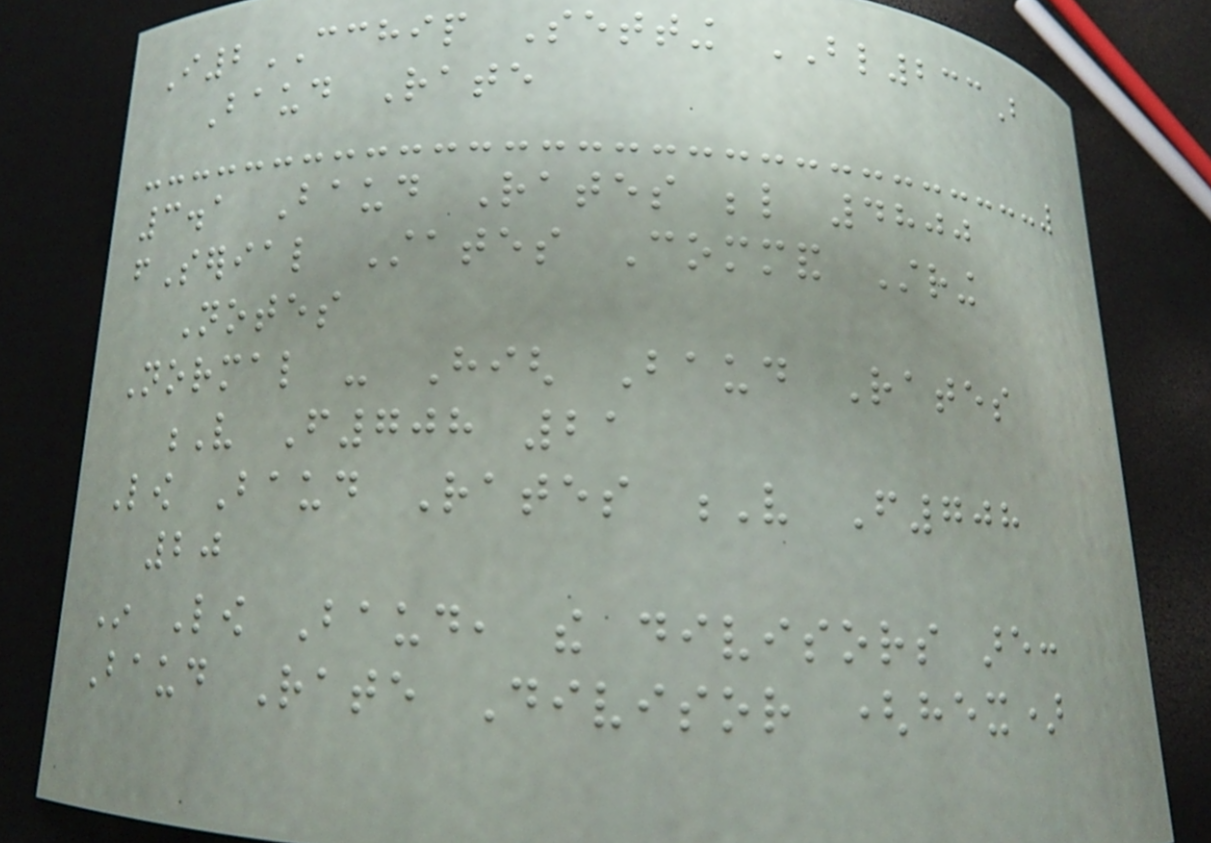I2CCHIP Setting BL233B
Baud Rate
3.1 Baud Rates below 4800
fSerial States Command String
Notes
Normal - High Baud Rates
V F708 21
Low Baud Rates V F708
20
In Low Baud, the divisors are:
Baud Rate Divisor (hex)
